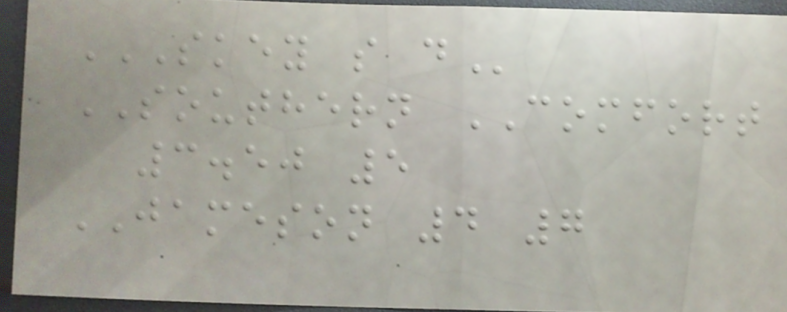SKEY S D
SOUTHERN COMFORT
3.50 5
JAMESON 4 7
